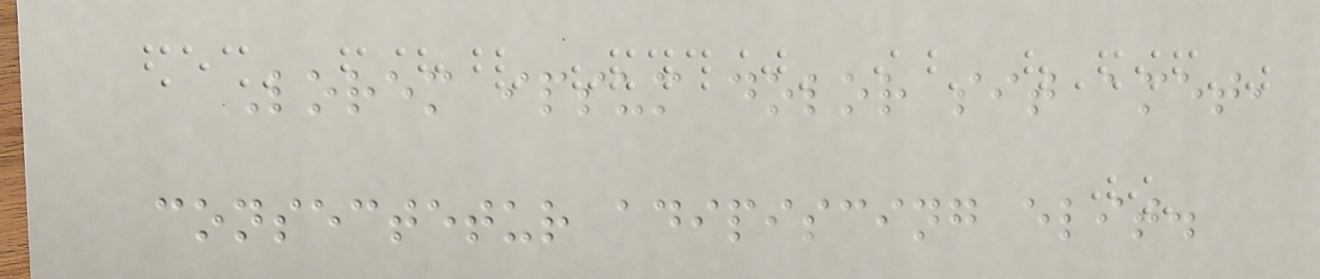Lorem ipsum dolor sit amet,
consectetur adipiscing elit.
